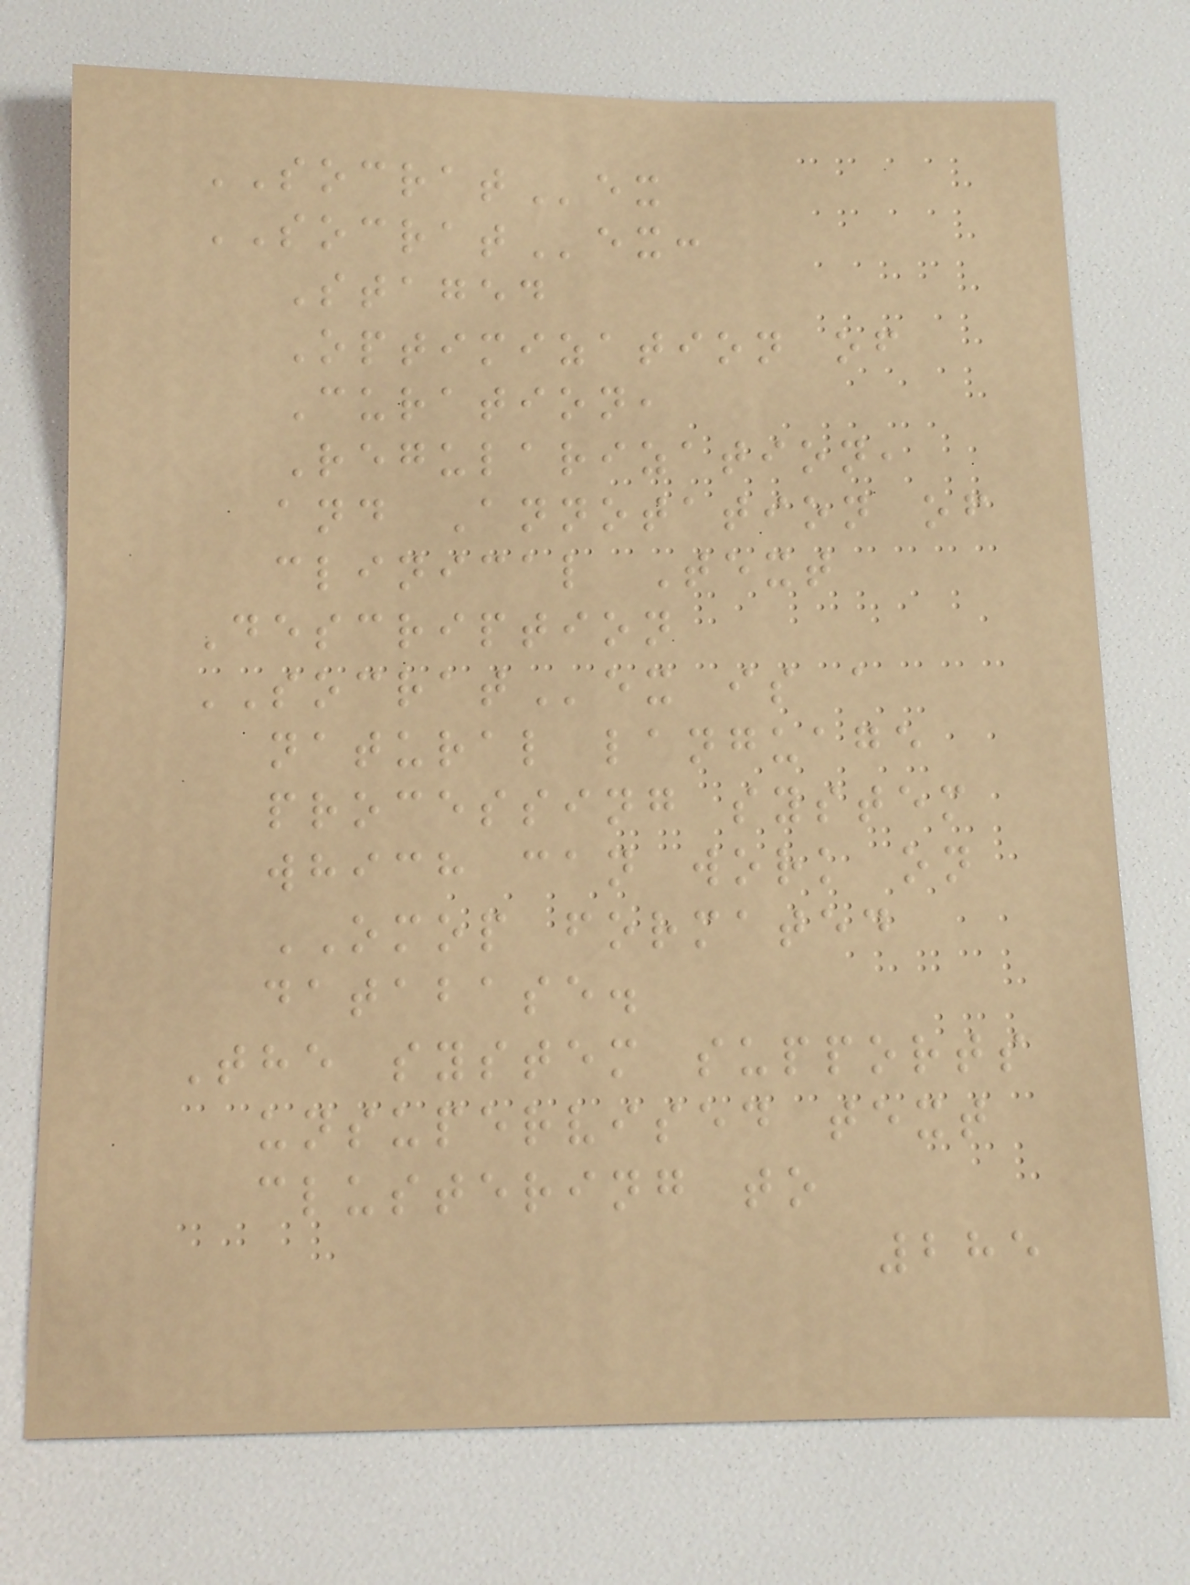SOCRATex
SOCRATex:
Staged
Optimization of
Curation,
Regularization,
and Annotation of
clinical Text
Description
SOCRATex is a
natural language
processing system
which can work on
OMOP formated
database.
The system supports
unsupervised text
clustering to
285
